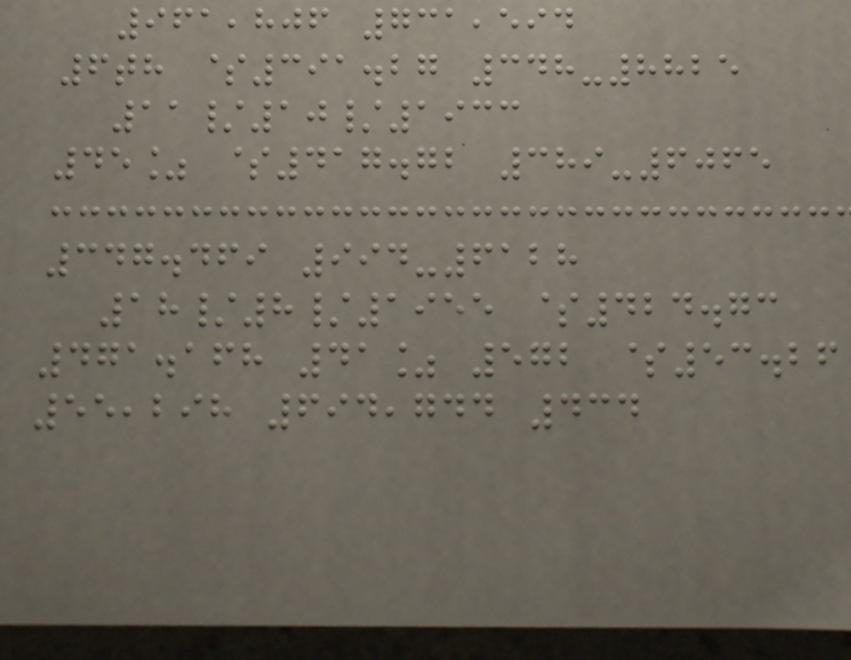961,806 731,594
6th $391.27 348-8825
11/10/1933
45% $417.72 389-6065
347.469 994-6128
18/8/1955 $424.73
471.168 41% 572 $53.26
55,298 694,744 434
